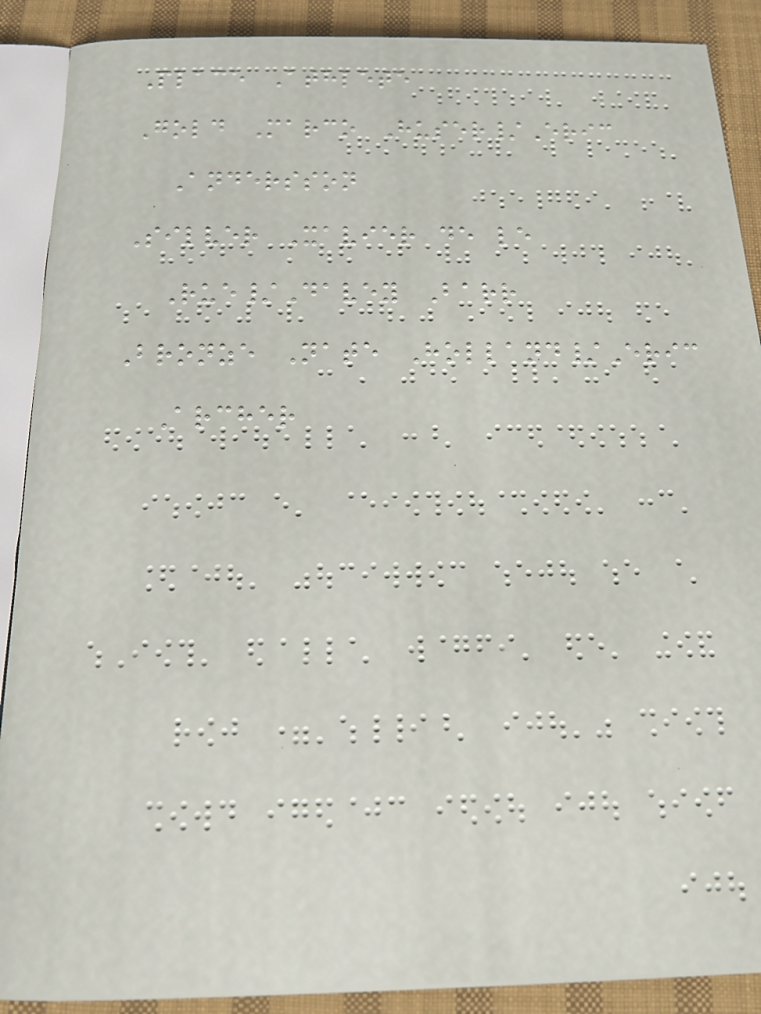Place Athlete
Gold Marco Huser/Eric
Andersson
Silver Xavier de le
Rue/Davey Barr
Bronze Nate Holland/Eric
Archer
